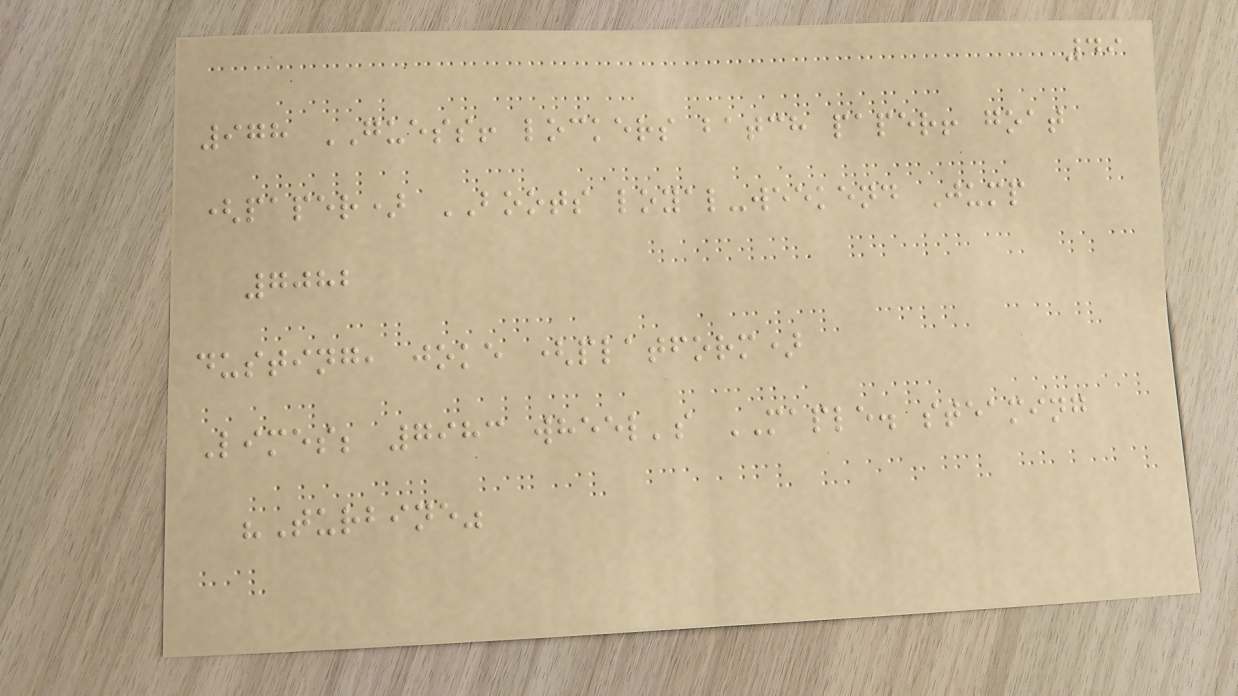49
978 GUESS! lockers batch paper! goat
(paper) BOOTS loyal-weekend Jump
7082
dusting, joke (platform)
Limes; 7983 wheel's MAPLE. steaming
"Turbine"
